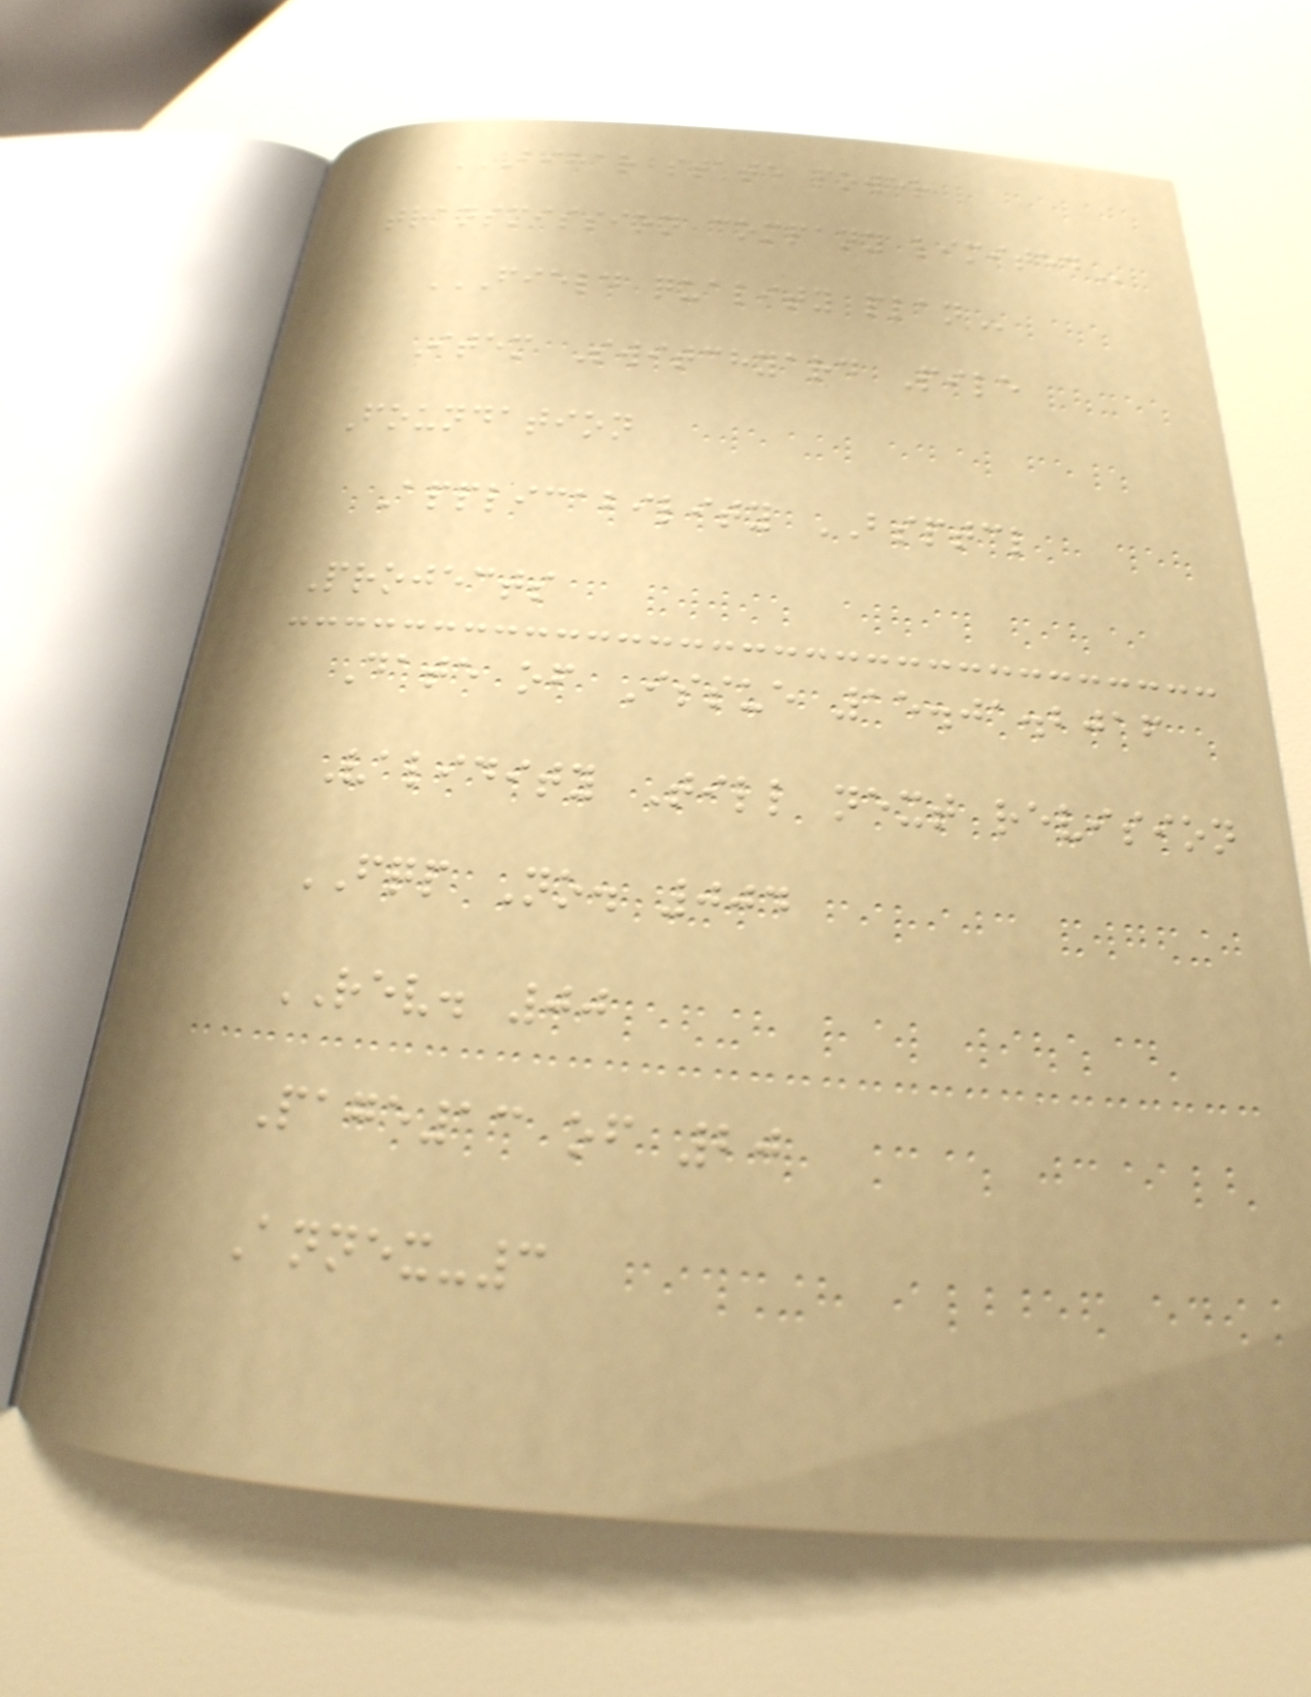BIHAR STATE POWER
TRANSMISSION COMPANY LIMITED
FIELD QUALITY PLAN
Item Switchyard Pile
Foundation
Applicability BSPTCL
Projects
Date of Issue 15.01.2016
Validity Till next revision
FQP No. 004
REV. 00
Page13 of 20
Annex-3
